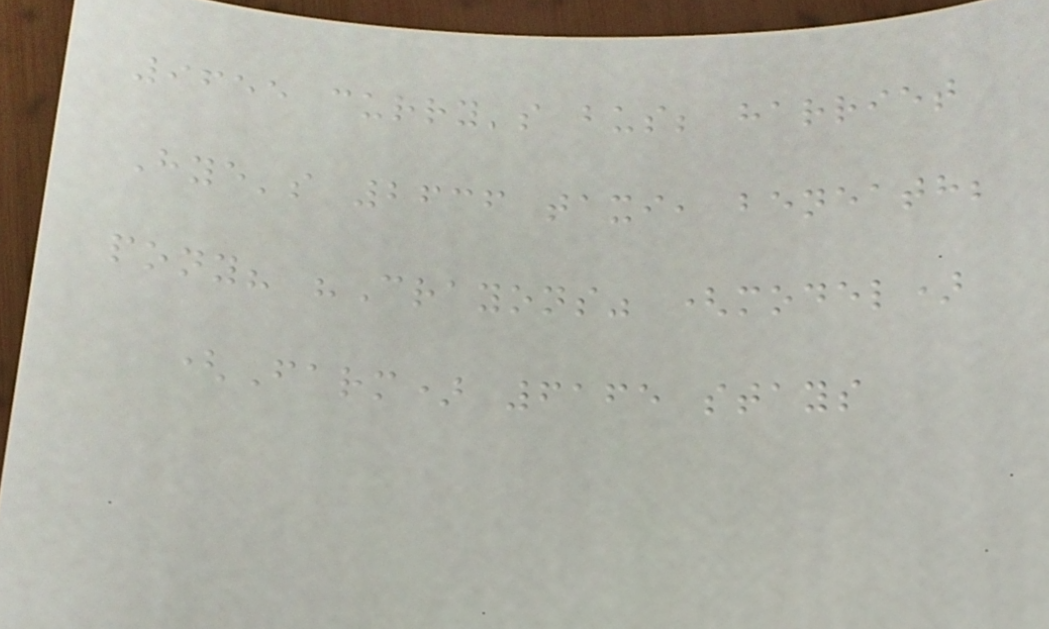9655 curry's bus; harriet
Hye's 2636 taxi, beneath;
pony? "Crayons" (model)
(Farm) 6165 stays
